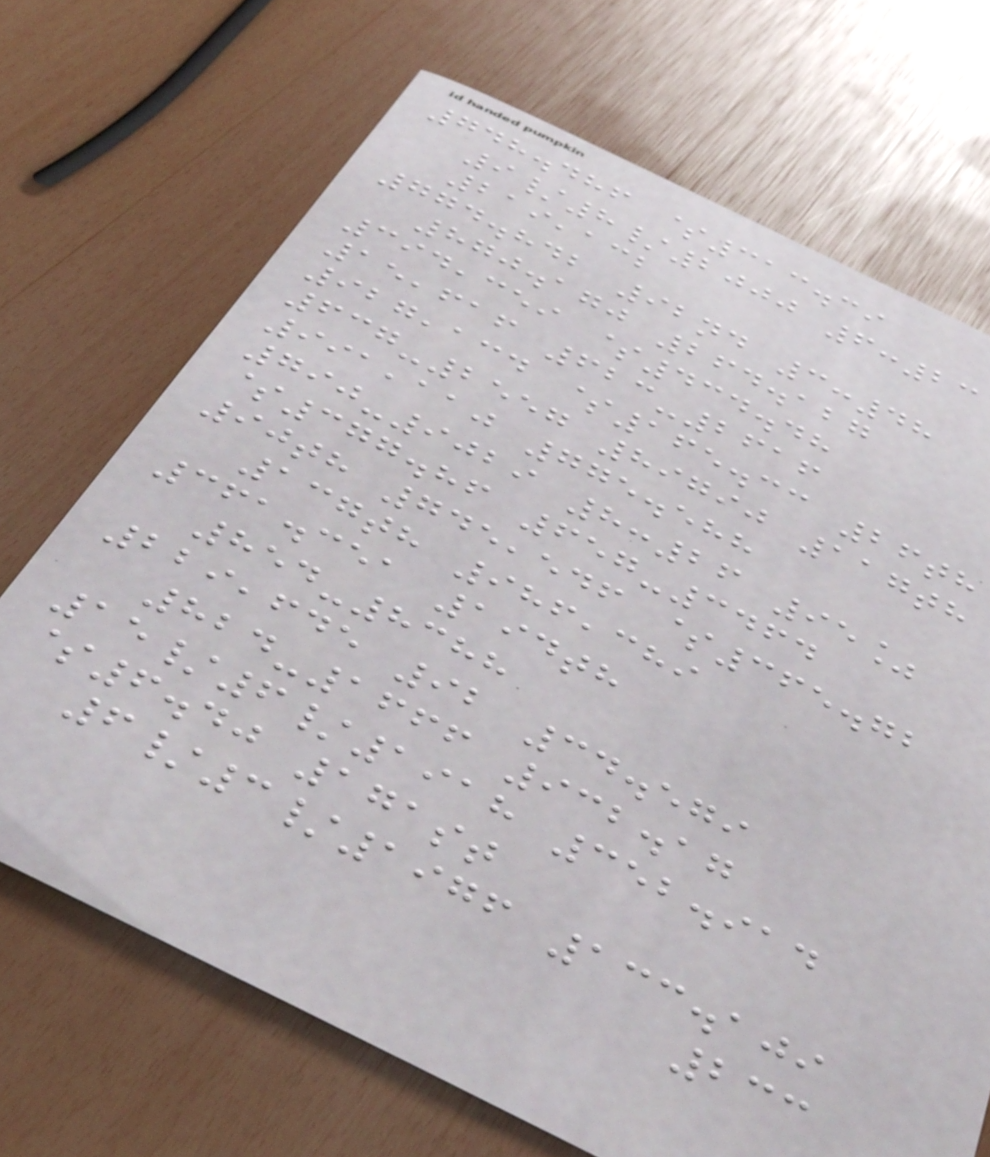748.486 $313.39
9/8/2000 6:23
219,132
774.842 92nd 3:48
870.170 264.127
394,359 $434.48
15,616 623-2616
927,134 $165.33 26th
637-2557 89790 117th
991,110 775.588
790-9029 8:26 95%
$377.86 657-3464
90th 745,546 $365.72
137th 986,389
361.351 194th
854-8388
229,645 92 34.579
824-1666 932.17
15/6/1918 352.914
$6.40 171st
6/3/1976 133.109
233
